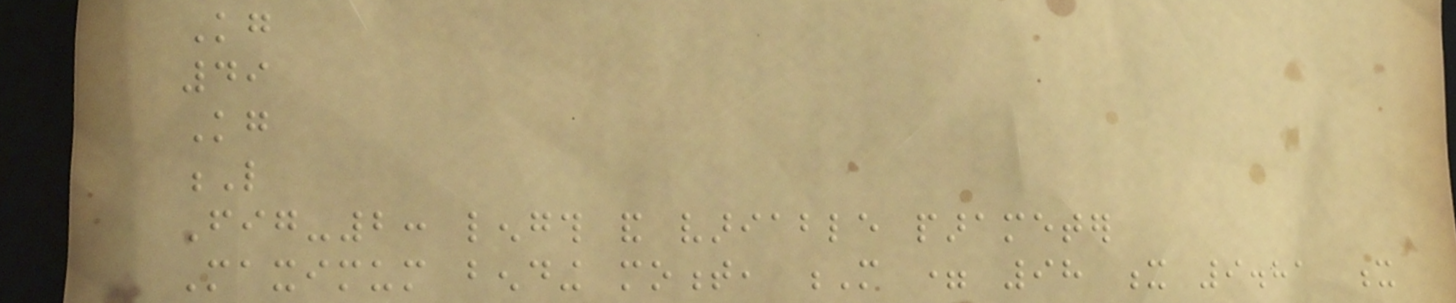Kg
49
Kg
L
Fig-2: length and variable parameter
Maximum bending moment, M = 98 x 9.81 x
